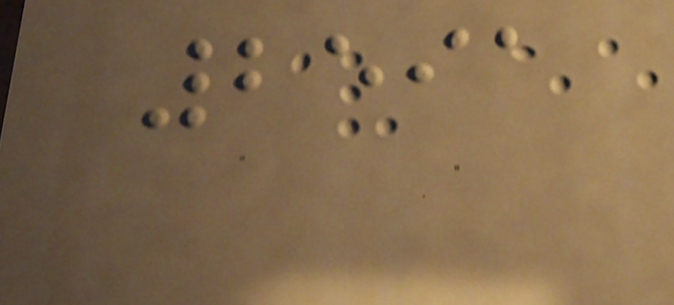2591
